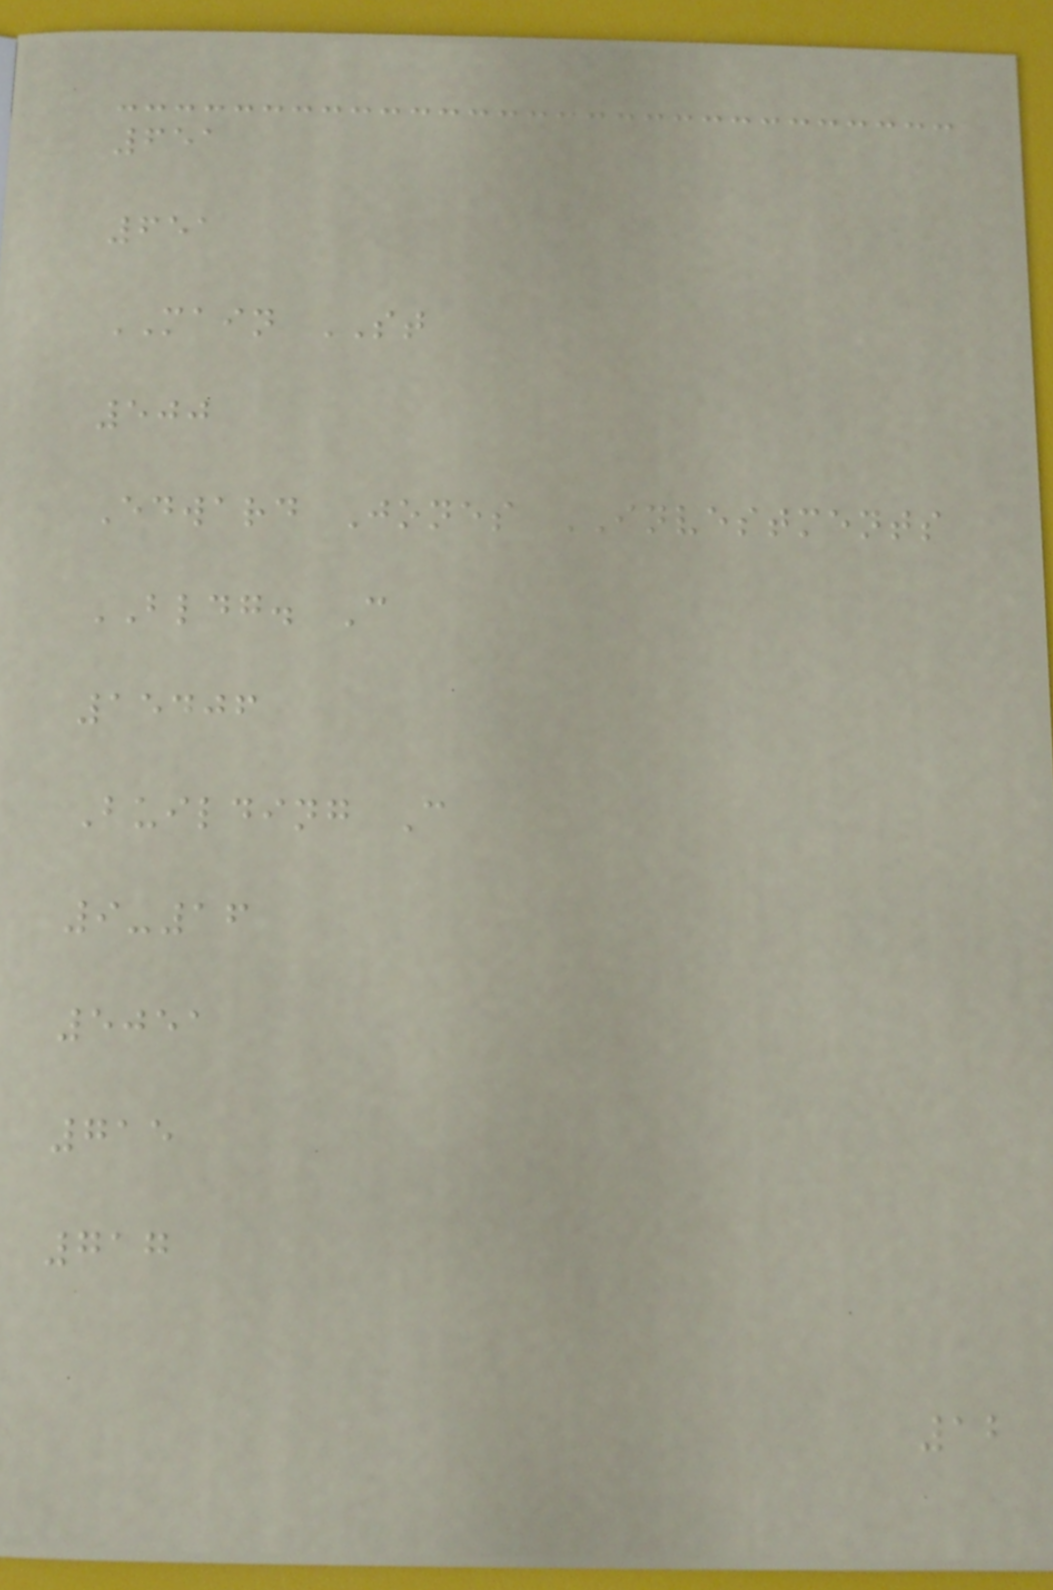651
651
MAIN ST
500
Edward Jones INVESTMENTS
BLDG. C
15406
Building C
9-16
5051
715
717
12
